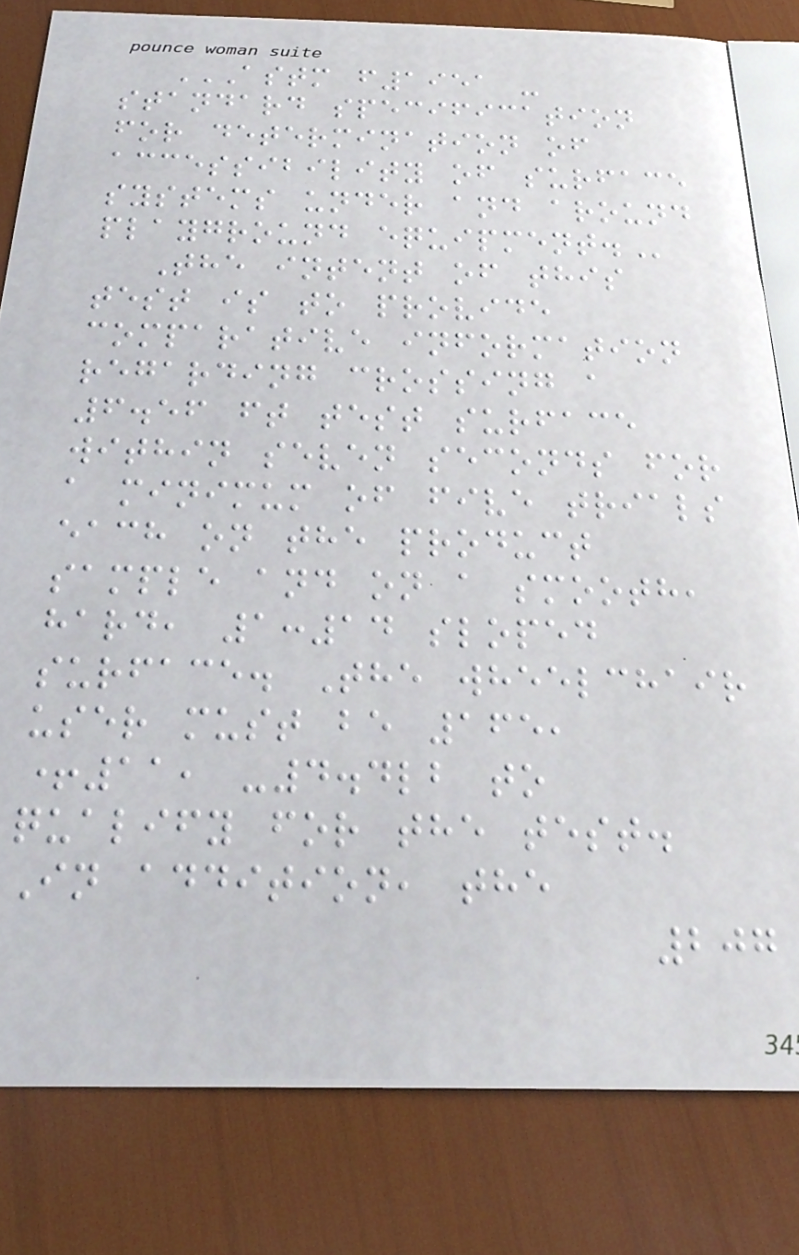ASTM F1951 -
STANDARD SPECIFICATION
FOR DETERMINATION OF
ACCESSIBILITY OF SURFACE
SYSTEMS UNDER AND AROUND
PLAYGROUND EQUIPMENT.
The intent of this
test is to provide
comparative information
regarding crossing a
6.56 ft test surface
within seven seconds for
a minimum of five trials
each on the product
sample and on a smooth,
hard, 1:14 sloped
surface. The wheelchair
user must be 165,
+11, -4.4lb to
qualify for the test.
In addition, the
207
